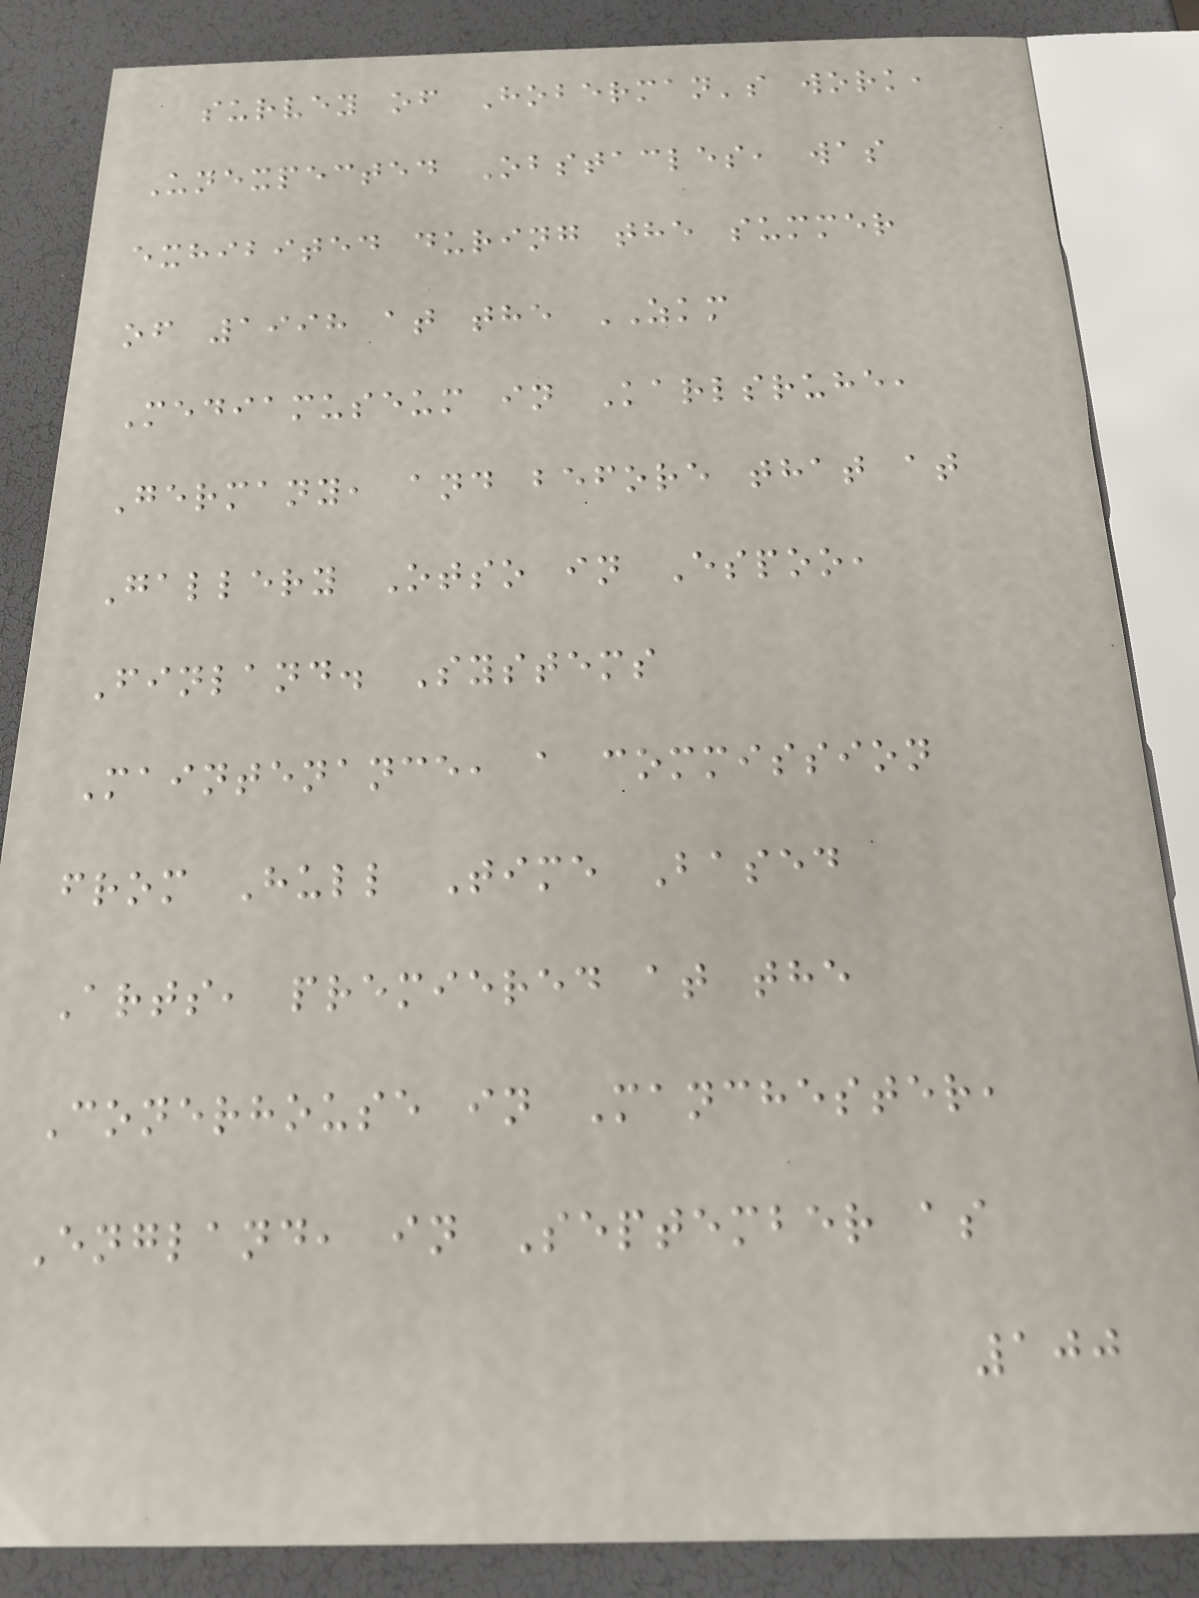survey of Hoberman's work,
Unexpected Obstacles, was
exhibited during the summer
of 1998 at the ZKM
Mediamuseum in Karlsruhe,
Germany, and before that at
Gallery Otso in Espoo,
Finland. Systems
Maintenance, a commission
from Hull Time Based
Arts, premiered at the
Conerhouse in Manchester,
England, in September as
100
